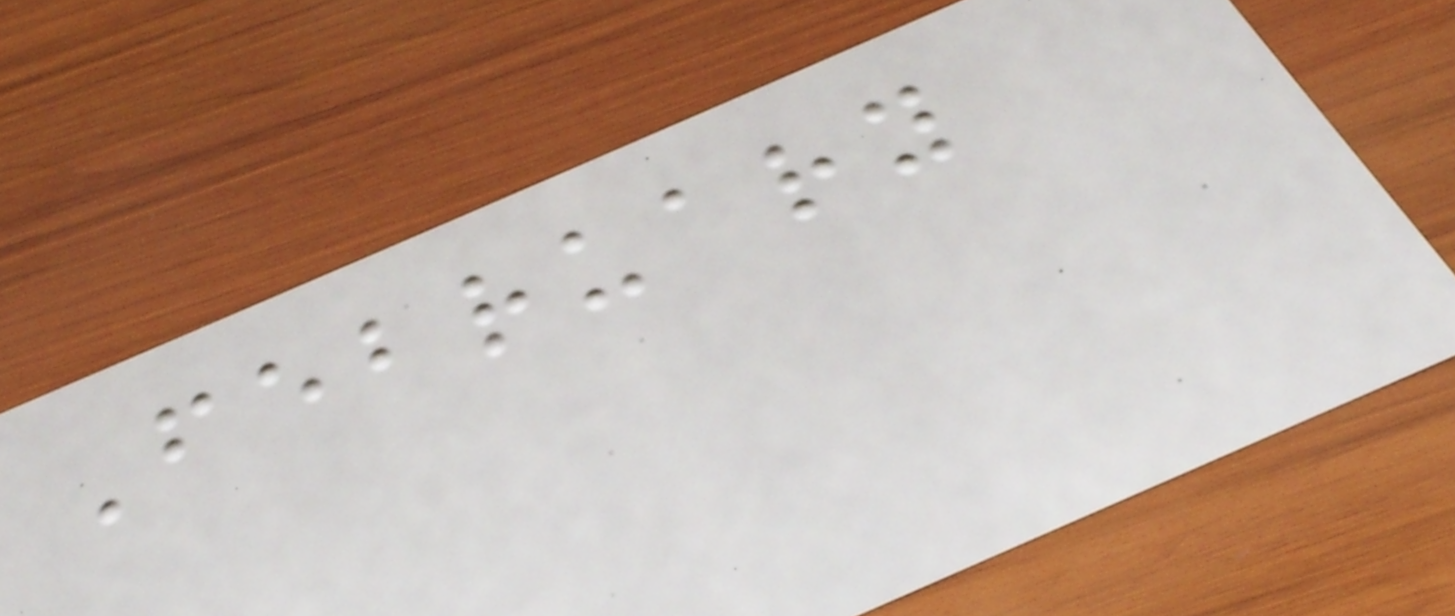February
